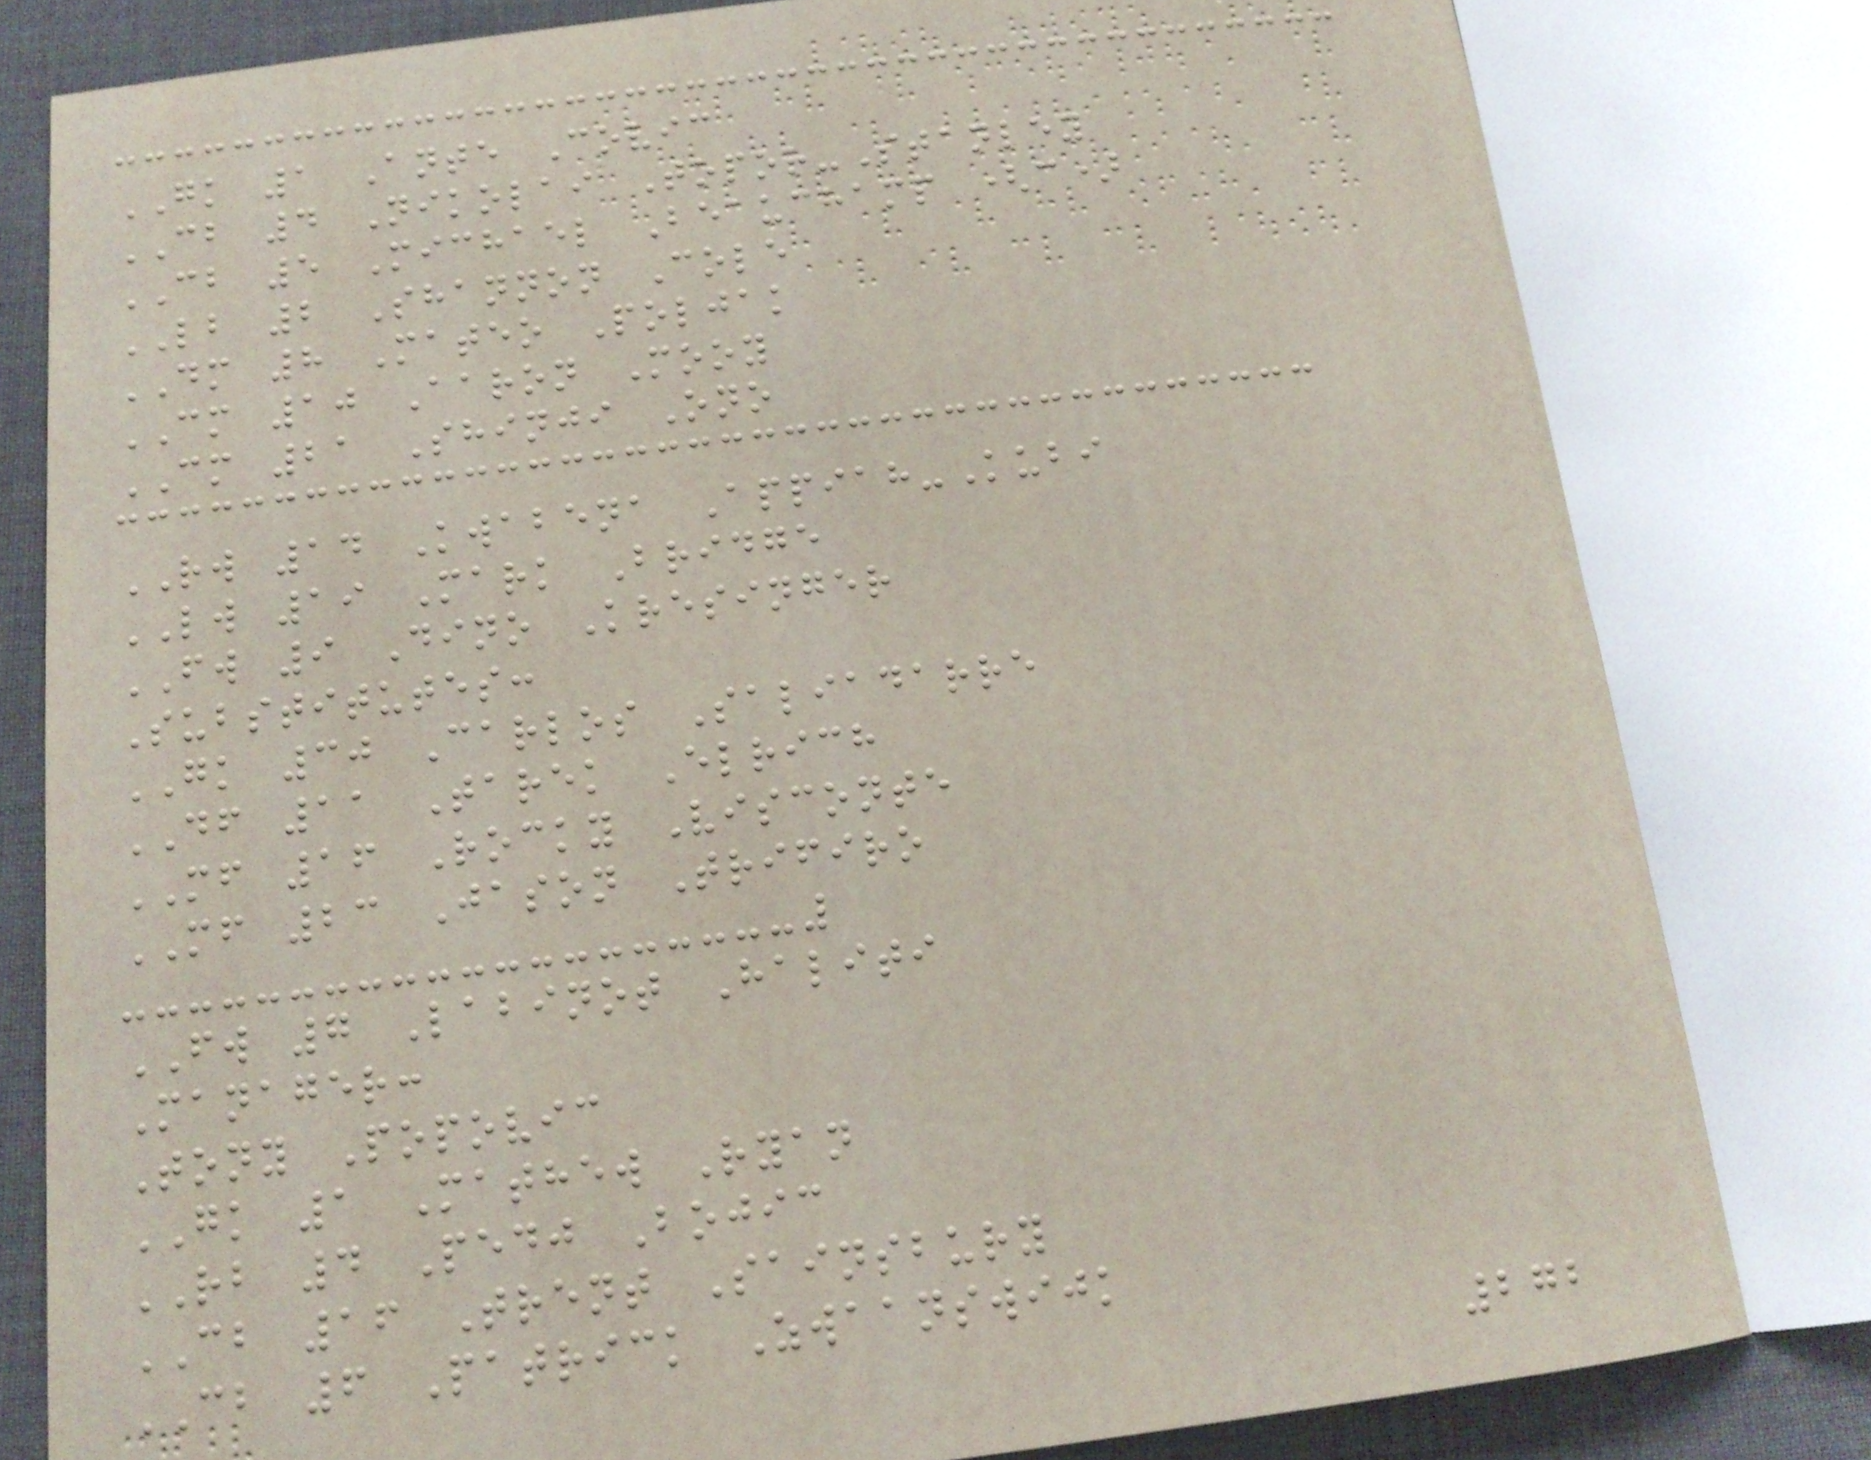GK 1 Ante Covic
CB 4 Nikolai Topor-Stanley
CB 5 Michael Beauchamp (c)
LB 2 Shannon Cole
DM 8 Mateo Poljak
CM 10 Aaron Mooy
CM 21 Shinji Ono
RW 14 Kwabena Appiah-Kubi
LW 19 Mark Bridge
FW 9 Dino Kresinger
Substitutes:
GK 30 Carlos Saliadarre
DF 11 Tarek Elrich
MF 16 Rocky Visconte
MF 23 Jason Trifiro
FW 7 Labinot Haliti
Manager:
Tony Popovic
GK 1 Mathew Ryan
RB 4 Pedj Bojic
CB 16 Trent Sainsbury
CB 6 Patrick Zwaanswijk
272
